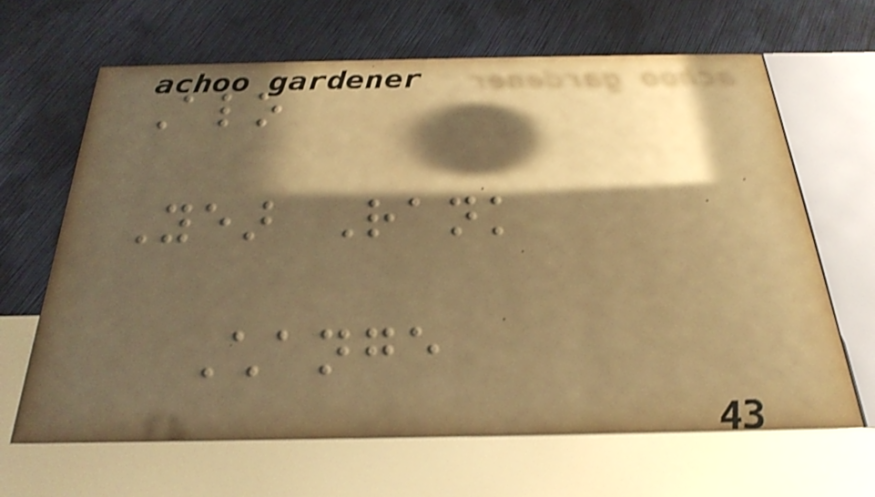Alo
Year Rank
Change
